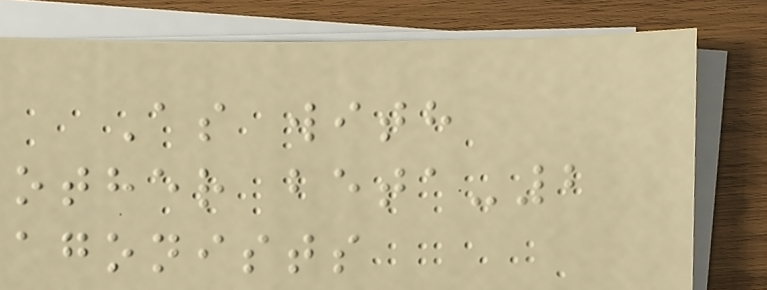As with
other beta-2
agonists
